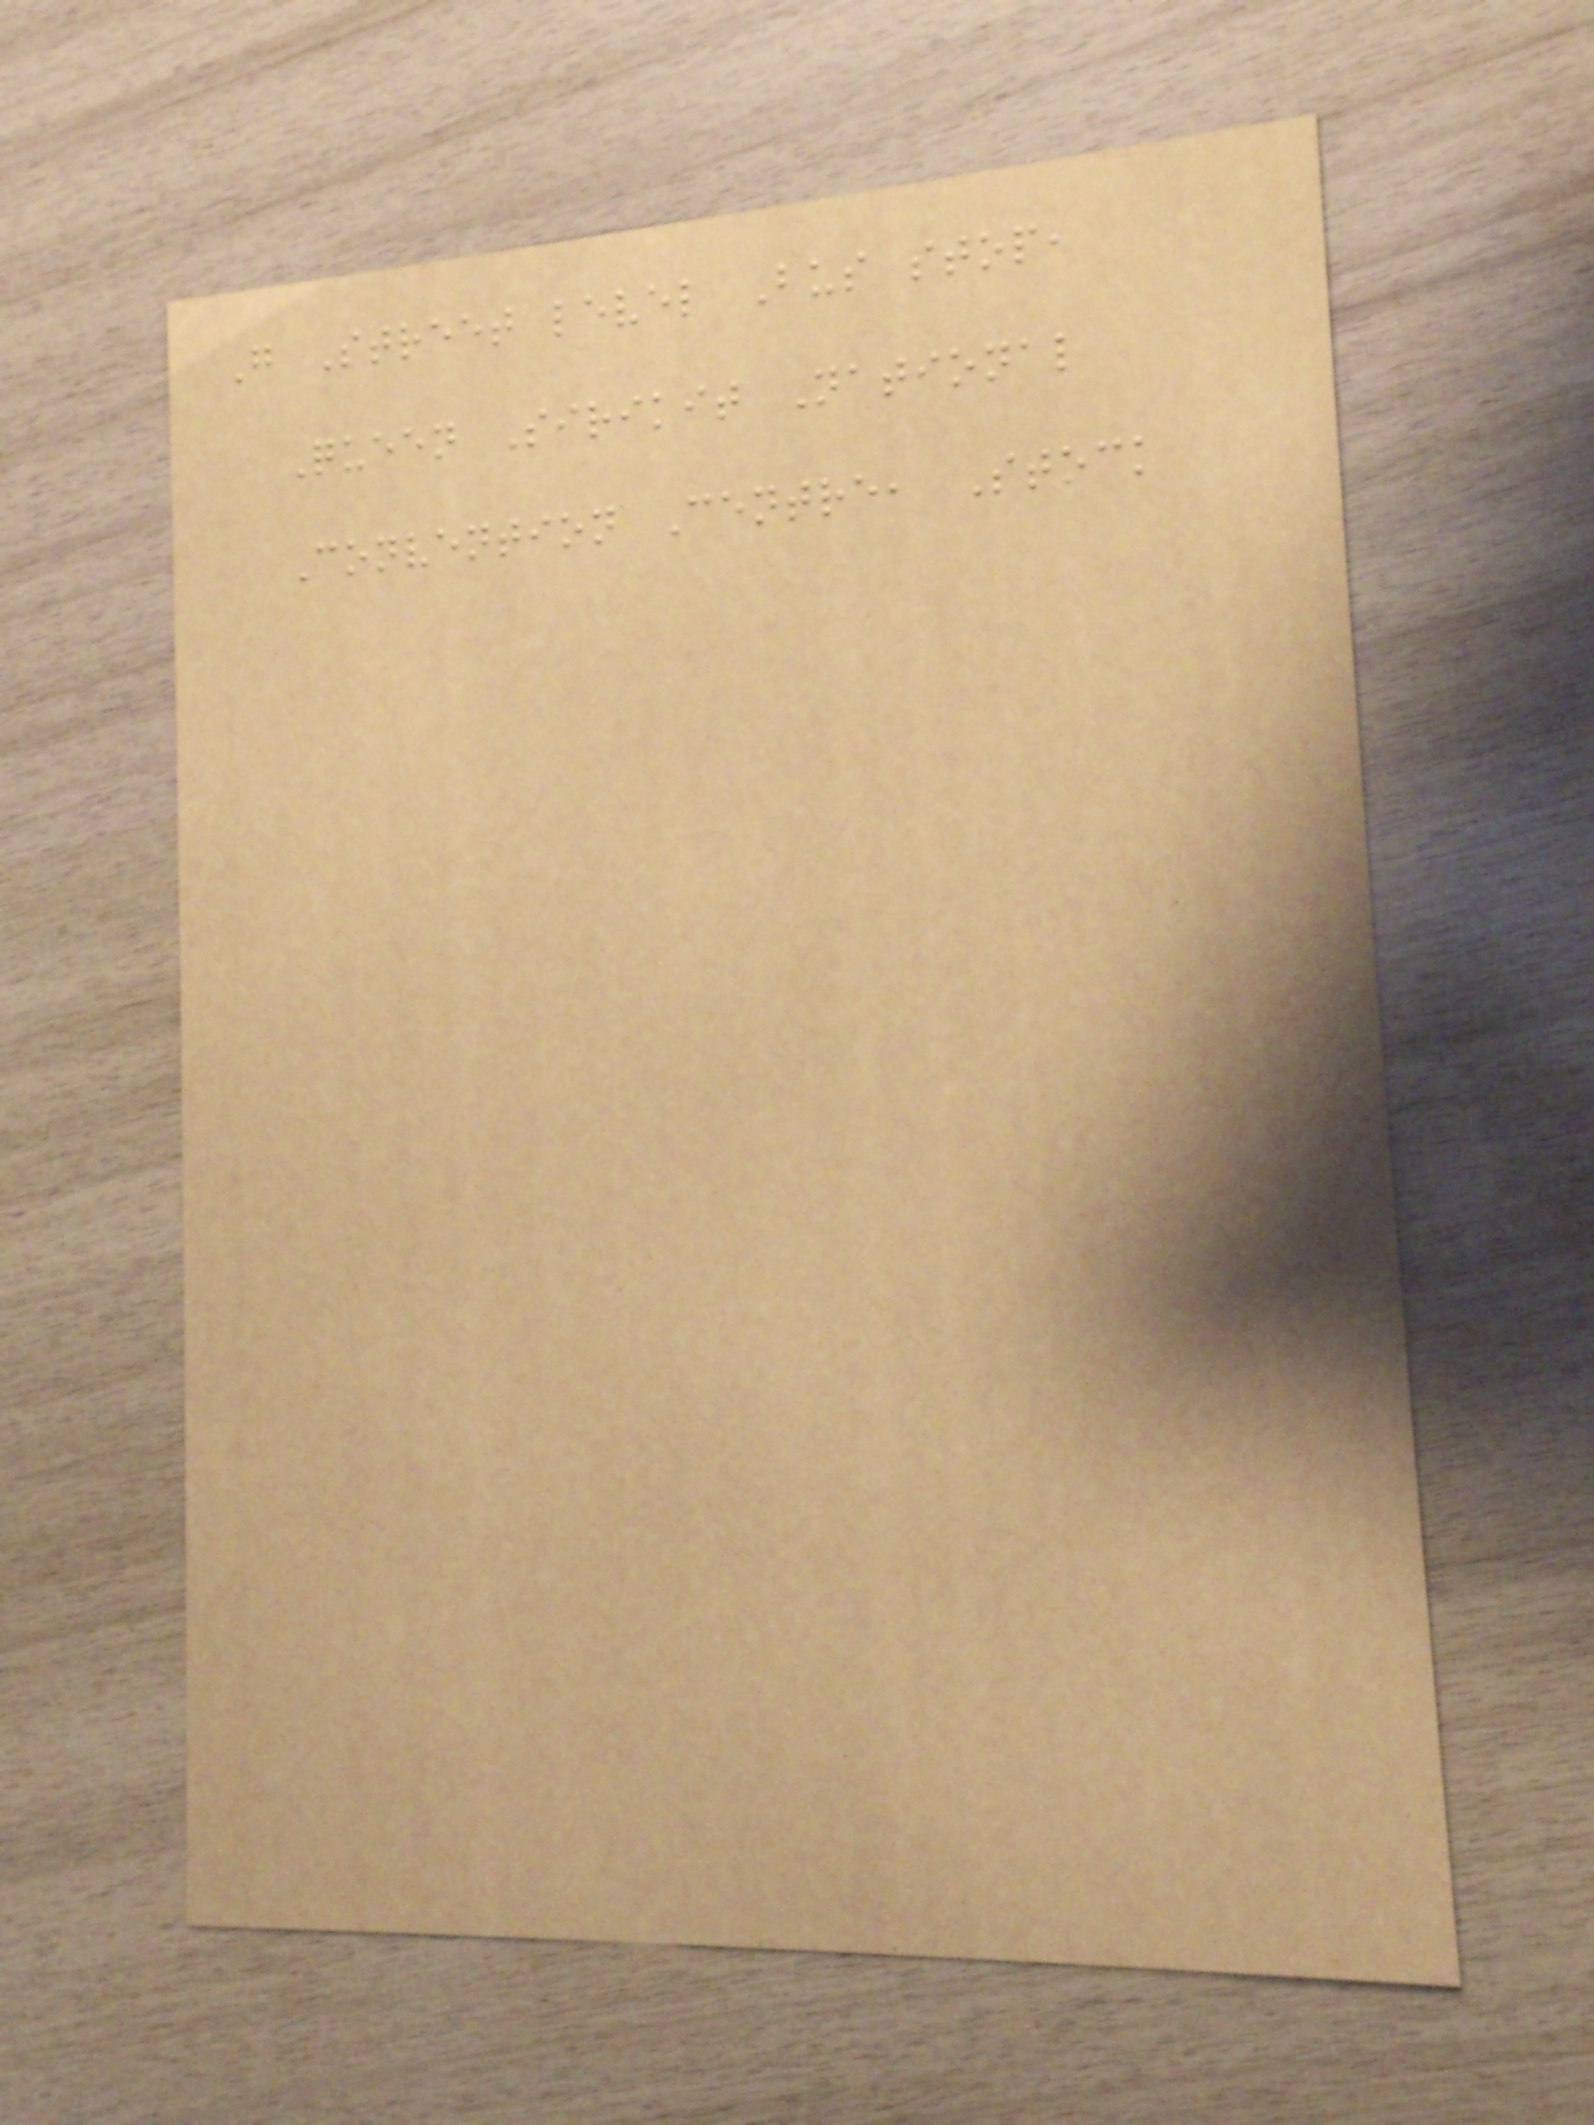G Street level Bus stop,
Queen Sirikit National
Convention Centre, Stock
